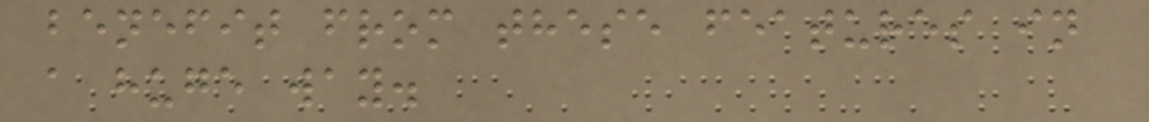benefit from these features in
a huge way.
